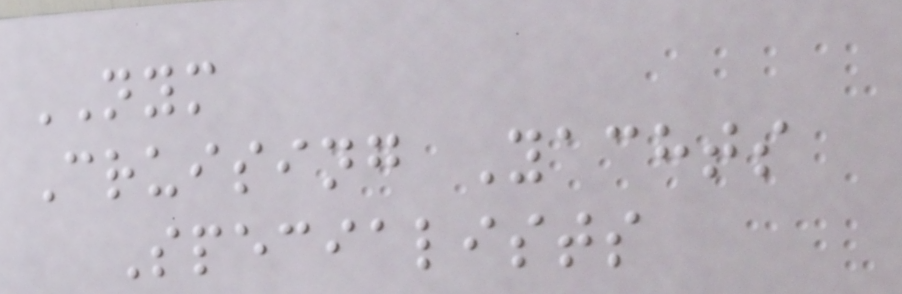NYM
Cruising Yachts
Specialists
